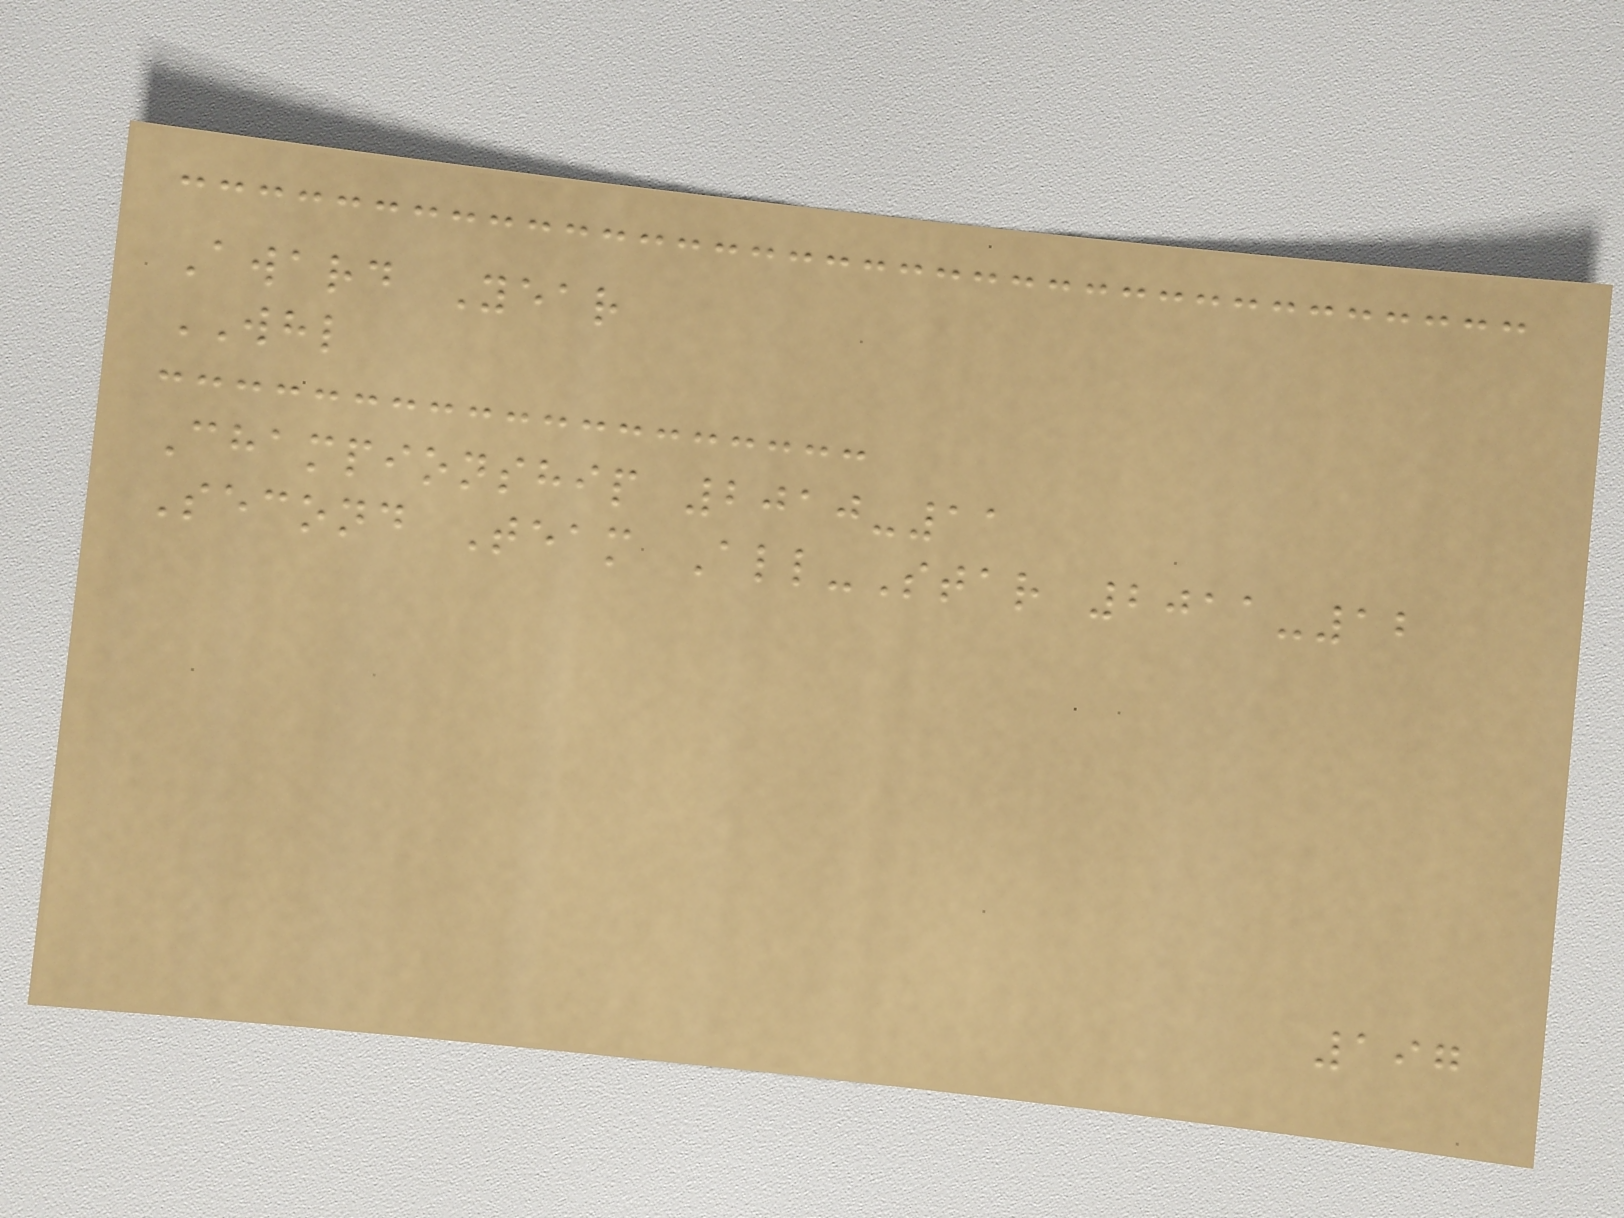Award Year
WHL
Championship 2010-11
Second Team All-Star 2011-12
197
